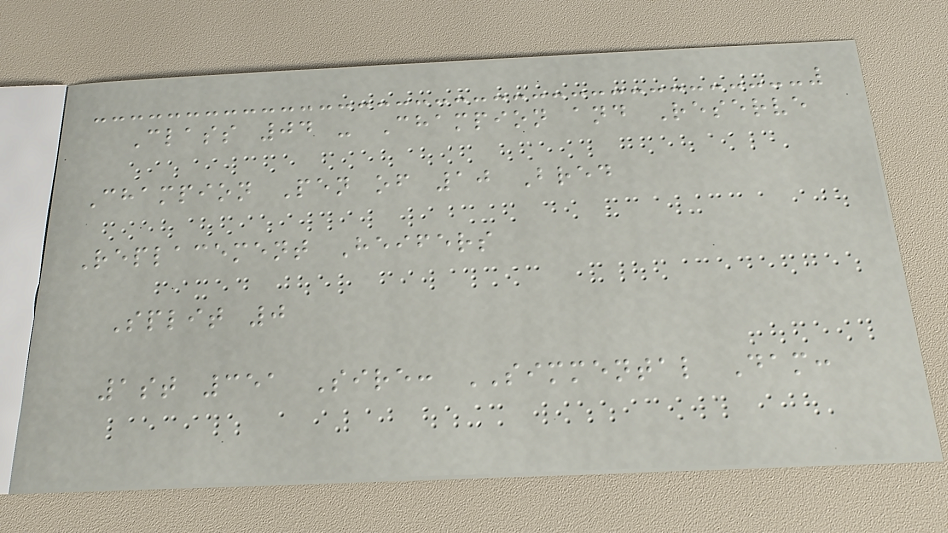Class 04 - Champion and Reserve
Champion Pen of 10 Bred
Replacement Heifers
Split 0
1st 351 Sire: SIMMENTAL Dam:
